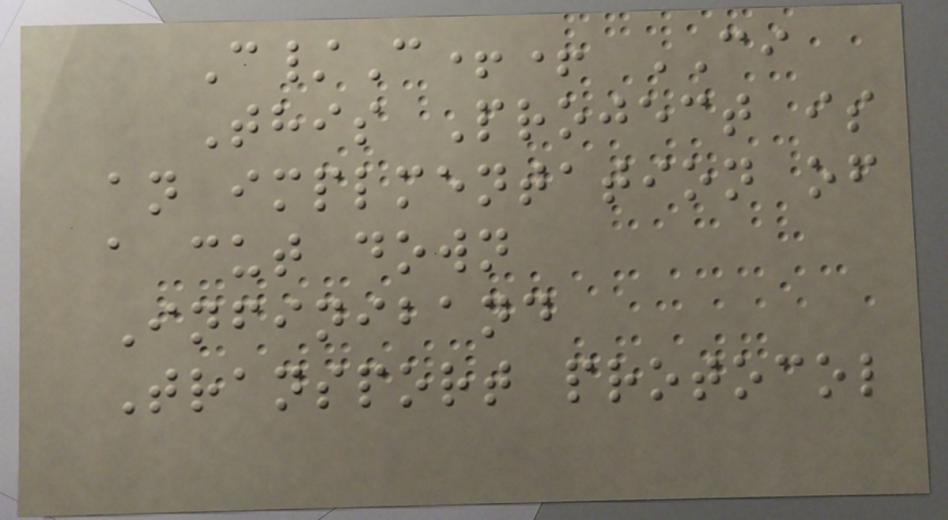C/C++ CI
This Project is
an implmentation of
a cut down
Infiniband
Transport protocol
